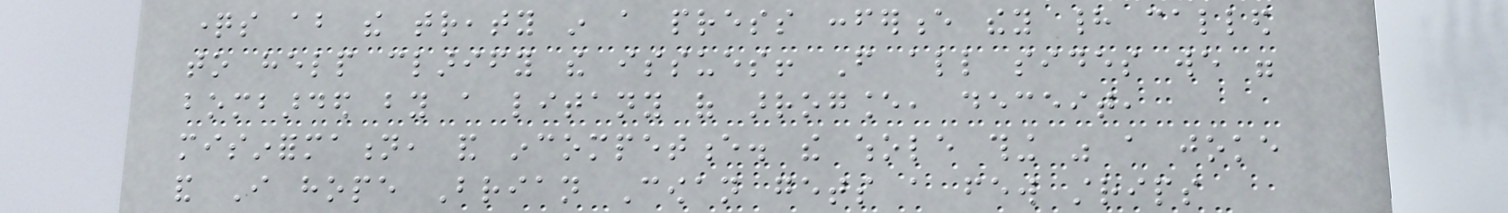questions about the treaty in a press conference they had called
to help clarify the issues! From all sides we were
bombarded by a litany of arrogance, deceit,
misinformation, and incompetence. the whole thing was a joke
and I hope Brian Cowan gets a few strips
